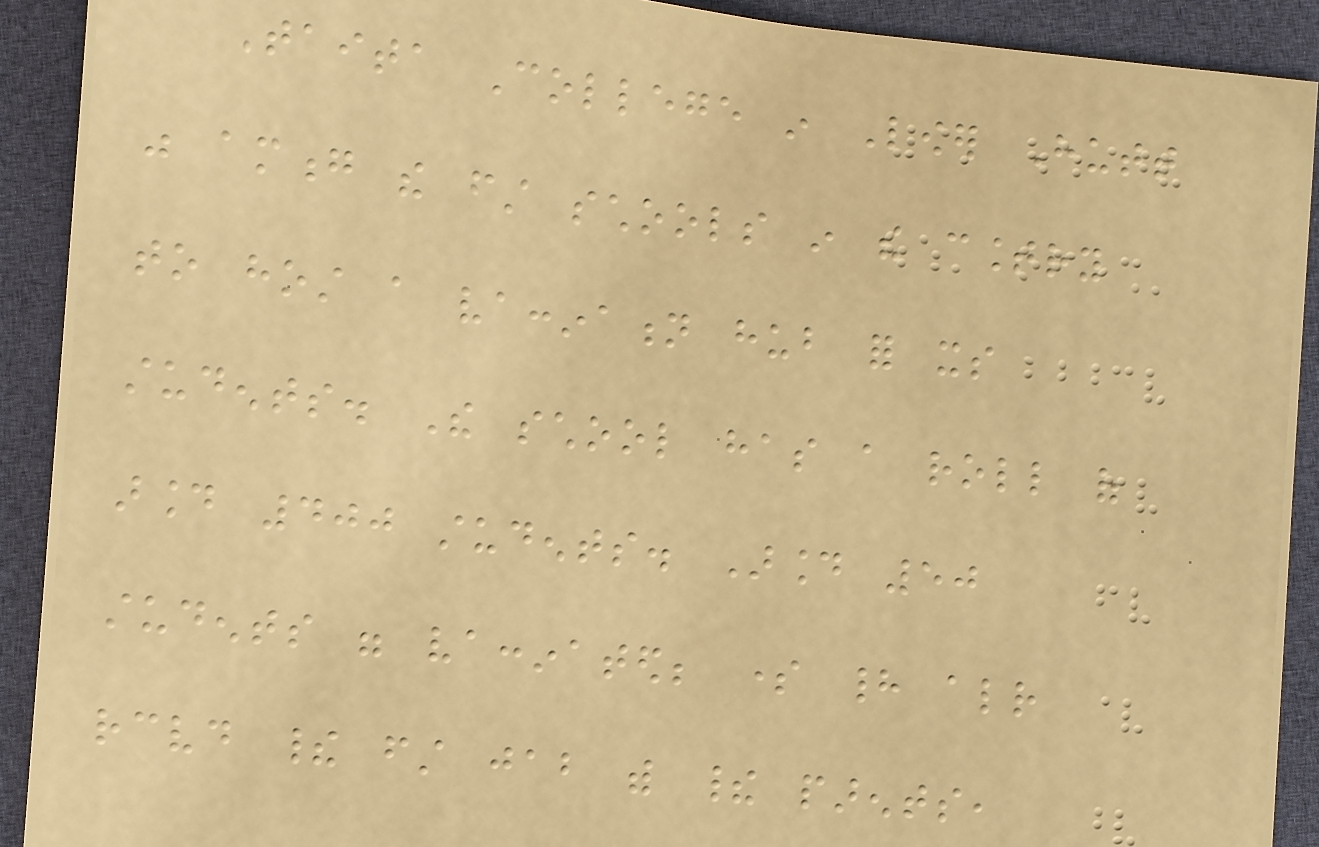Taita College in Lower Hutt
was among the first schools in the country
to host a vaccination hub for its
students. The school has a roll of
around 400 students. Around 50
students were vaccinated; some had already
received their first jab with their parents,
